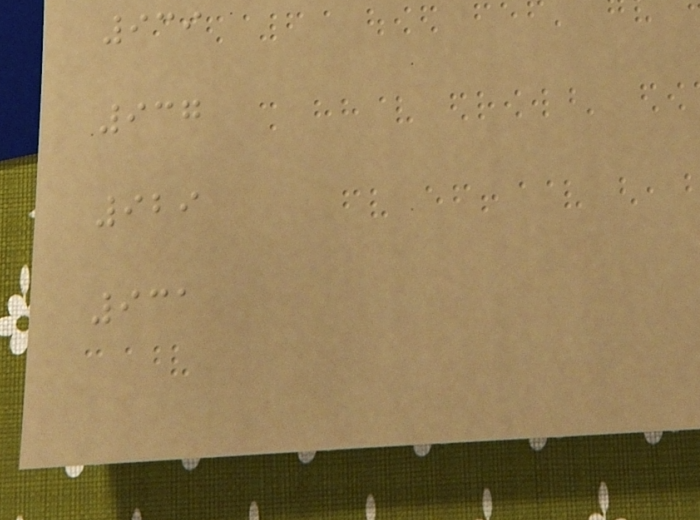939
937
929
931
